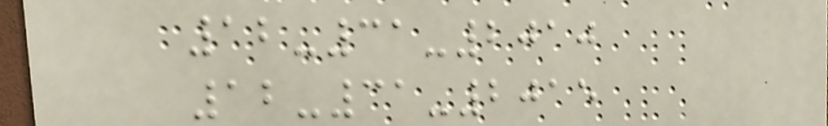12-31-2010
12-31-2015
